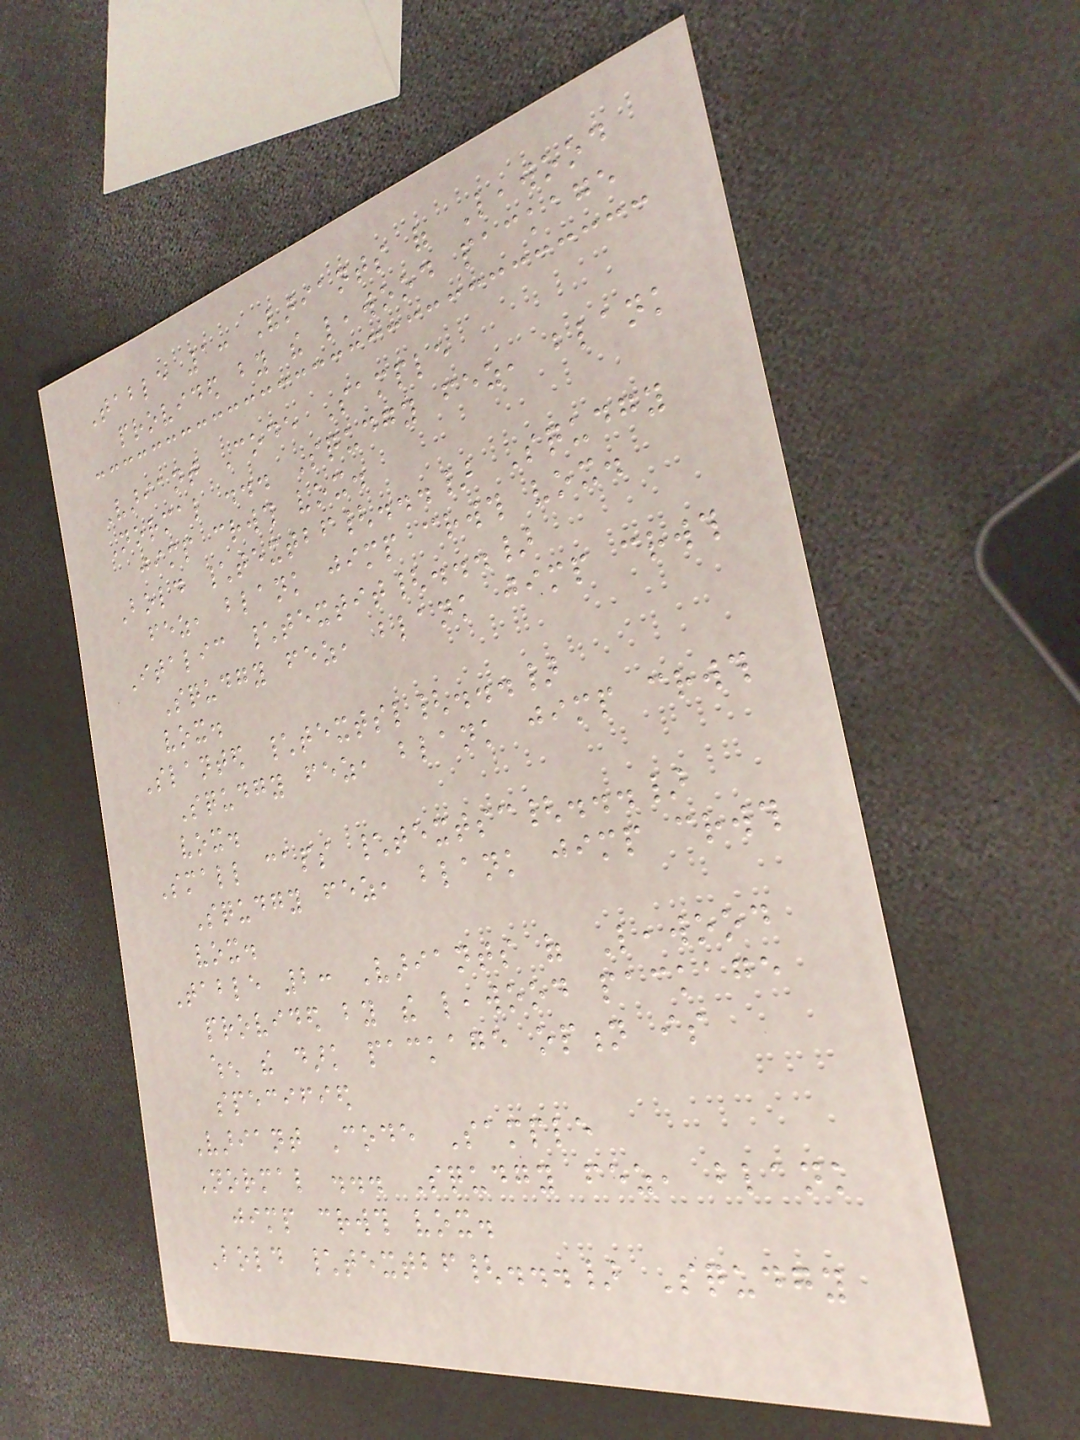Table 1: Variants of Leawood
provided by the leawood package
Variant Code Sample
Normal ... Squdgy fez, blank
jimp crwth vox.
Bold \textbf{...} Squdgy
fez, blank jimp crwth vox.
Italic \textit{...}
Squdgy fez, blank jimp crwth
vox.
Slanted \textsl{...}
Squdgy fez, blank jimp crwth
vox.
Small caps \textsc{...}
Squdgy fez, blank jimp crwth
vox.
Table 2: Variants of Leawood
provided by the leawood package
when the dark package option is
specified
Variant Code Sample
Normal ... Squdgy fez, blank
jimp crwth vox.
Bold \textbf{...} Squdgy
